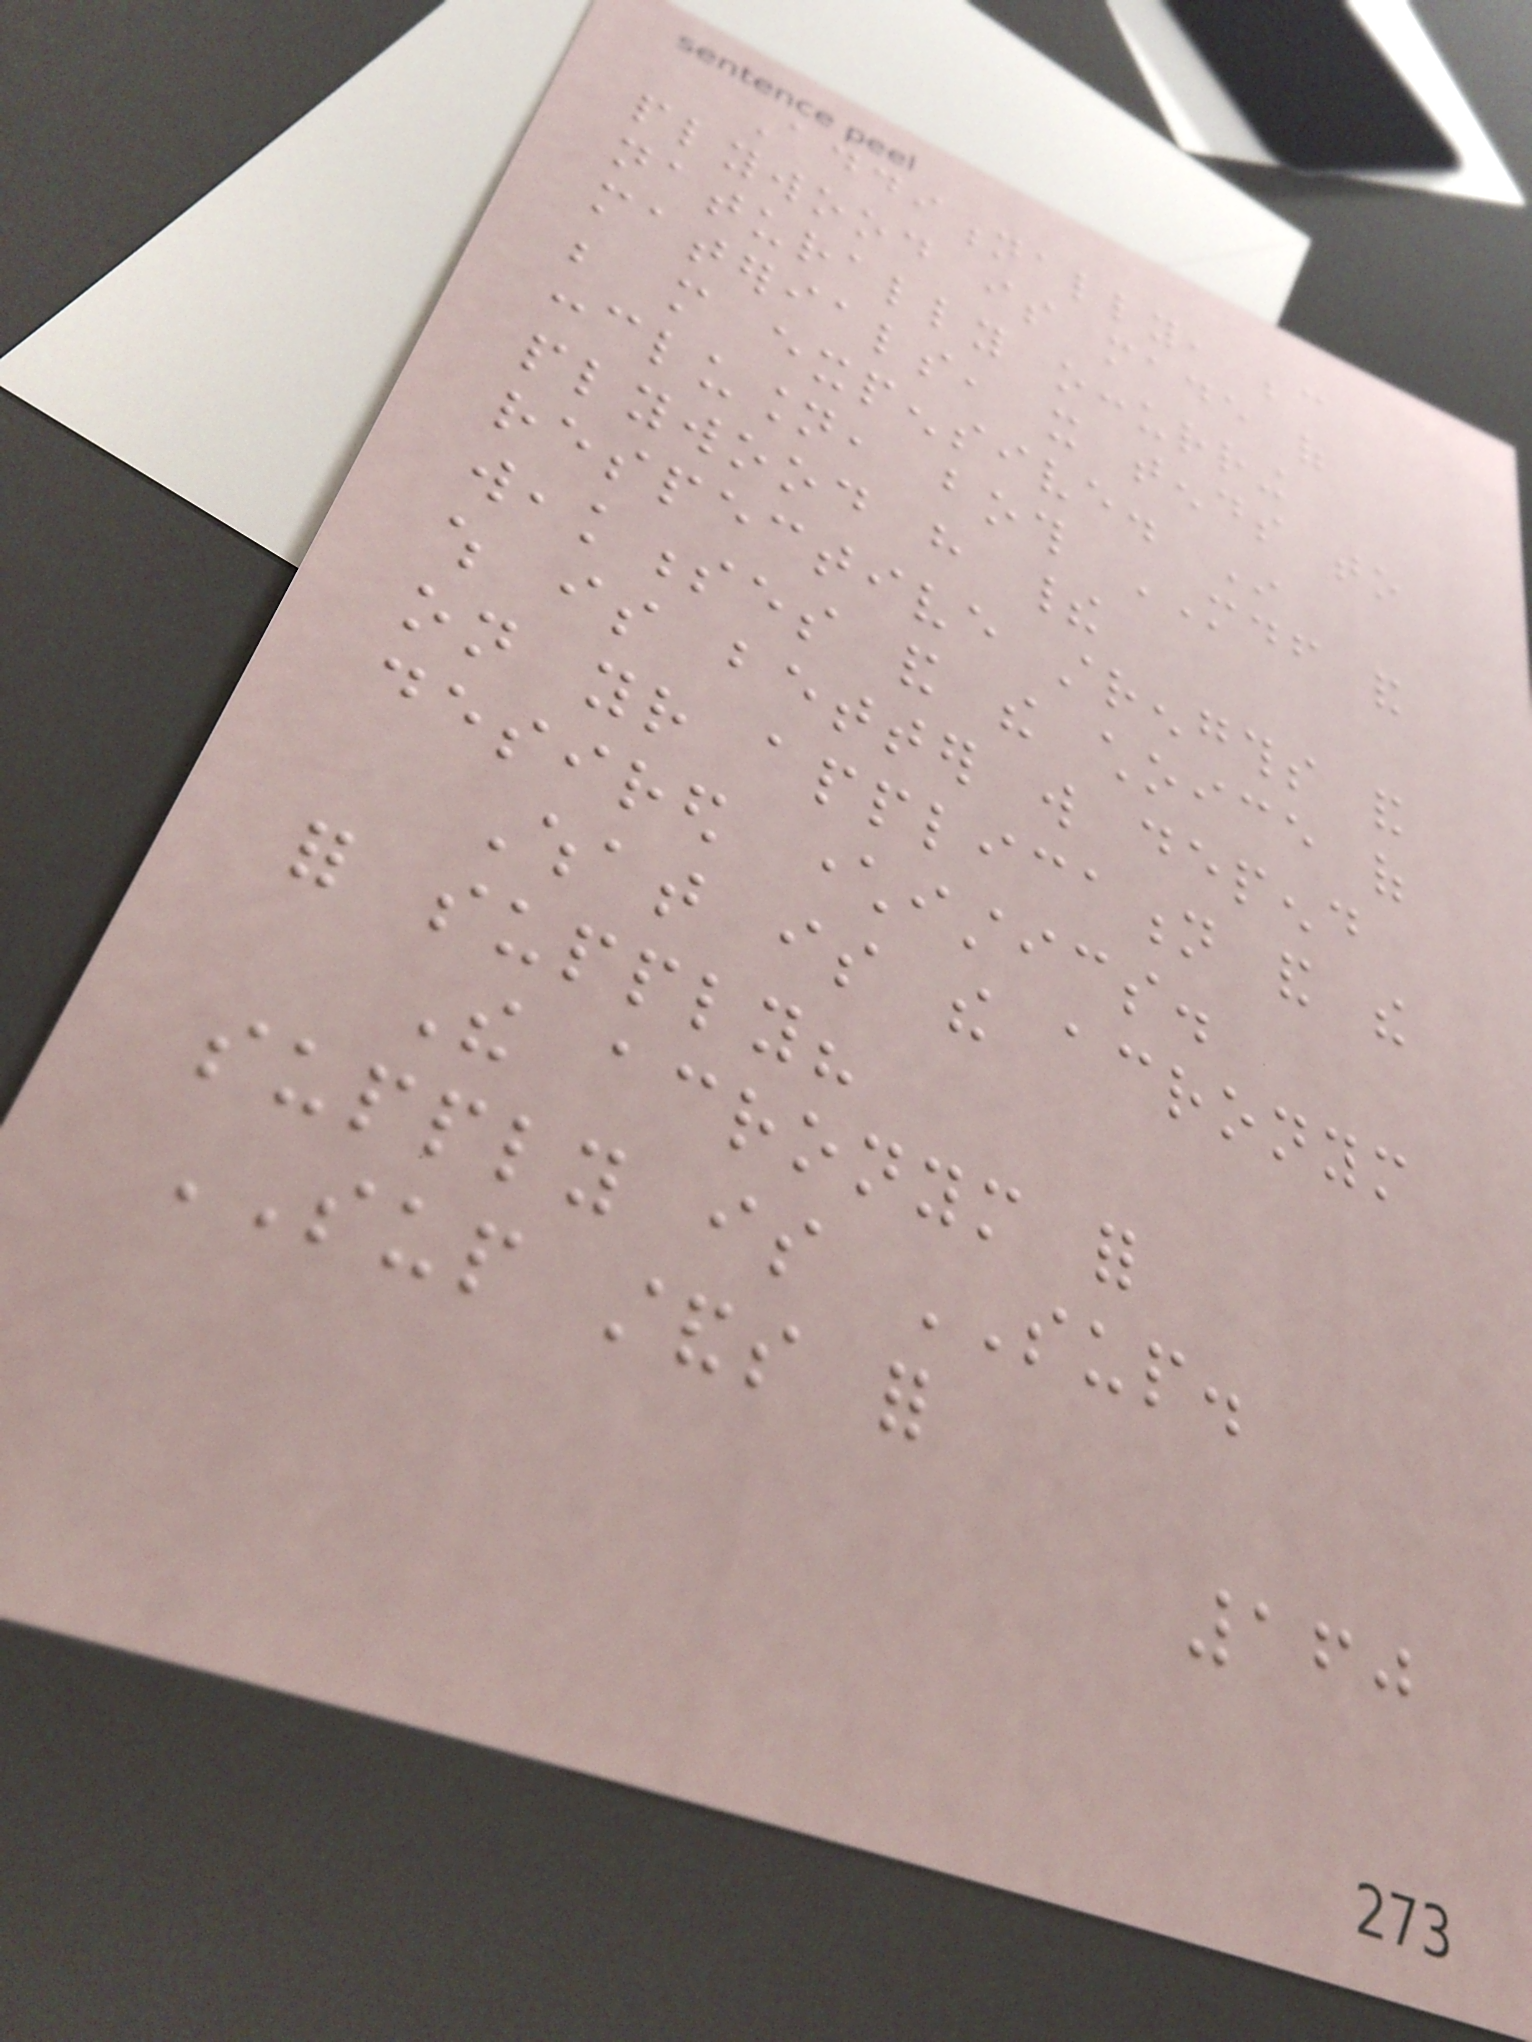Additionally, because
plywood is made of
naturally occurring
materials, it tends to
be more expensive. In
conclusion, both MDF and
plywood have their
respective strengths and
weaknesses and the choice of
which is better will depend
on your application and the
desired characteristics.
What is the acronym
for supply?
The acronym for
supply is SUP.
SUP stands for
160
